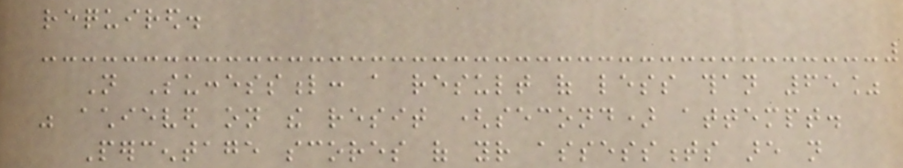required.
Not Successful: a result of less than 65%
was achieved on the resit (second) attempt.
Percentage scores of your assessments are not
